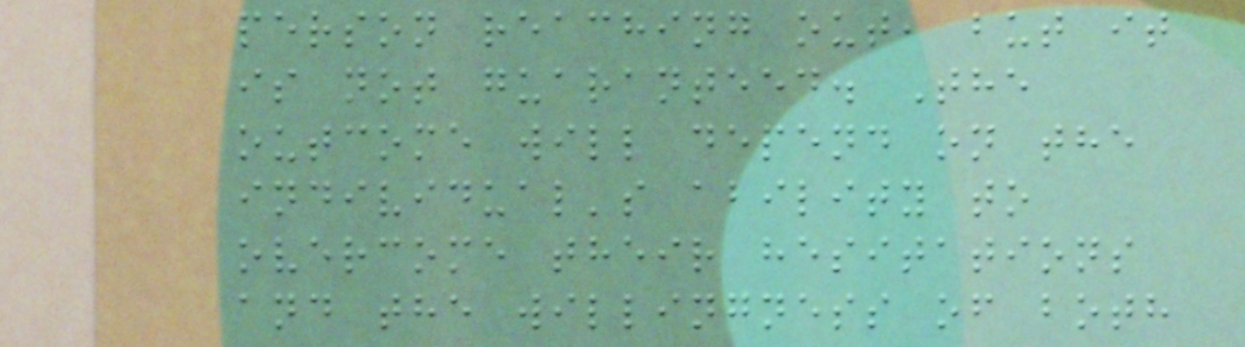person reaching out, but it
is not guaranteed. The
outcome will depend on the
individual's ability to
overcome their hesitations
and the willingness of both
